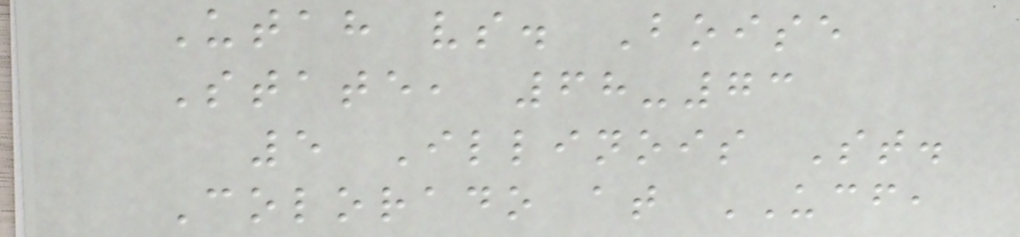Utah vs. Boise
State, 68-73
5 Illinois St.
Colorado at UCF,
